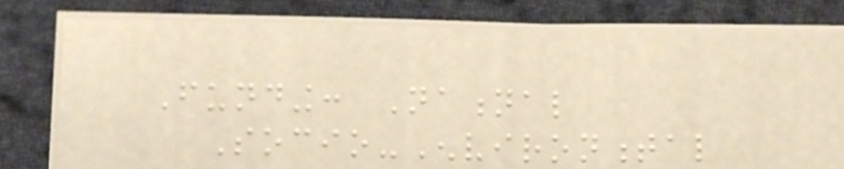Funding: National
Socio-Environmental
